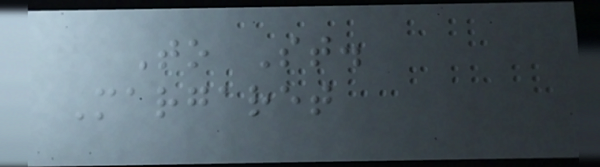To St.
Margaret
